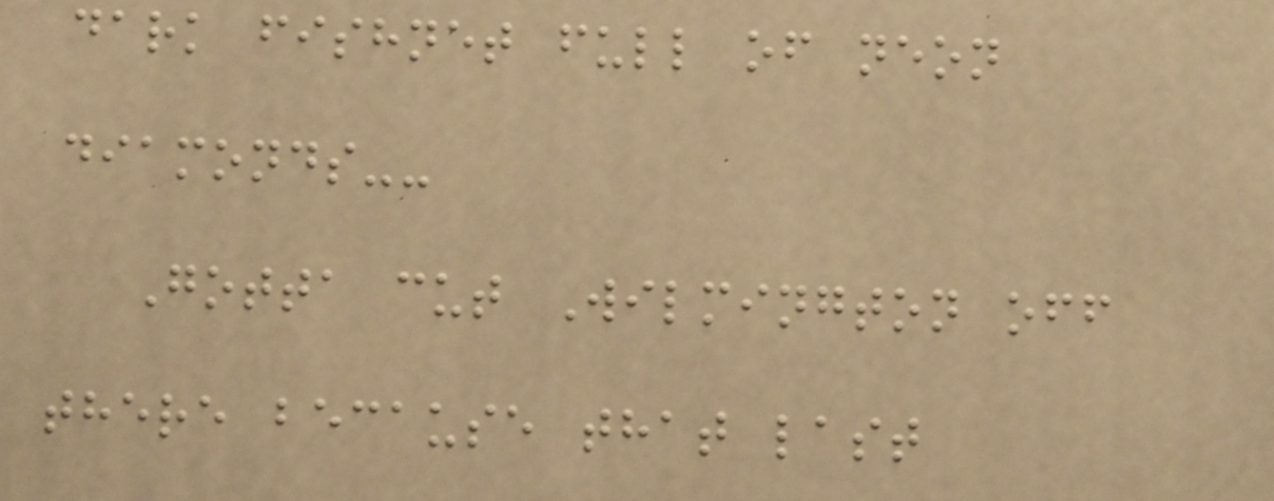dark fishnet full of neon
diamonds--
Gotta cut Wilmington off
there because that last
